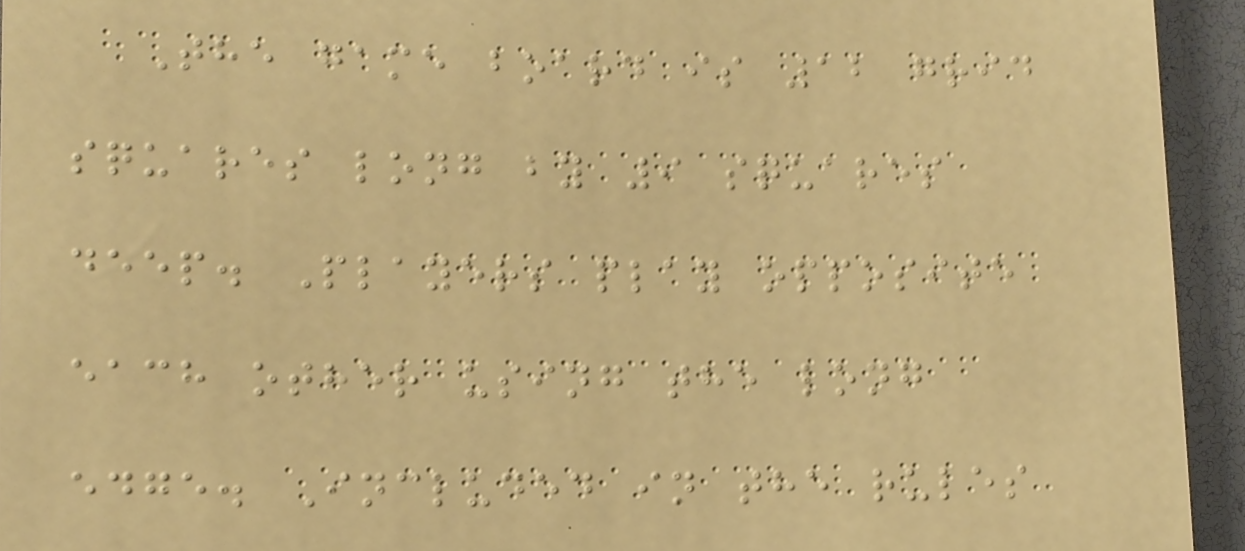The game board is 12 grid
squares long by 9 squares
deep. Players play opposite
each other using the long
edge. Included in the rules
